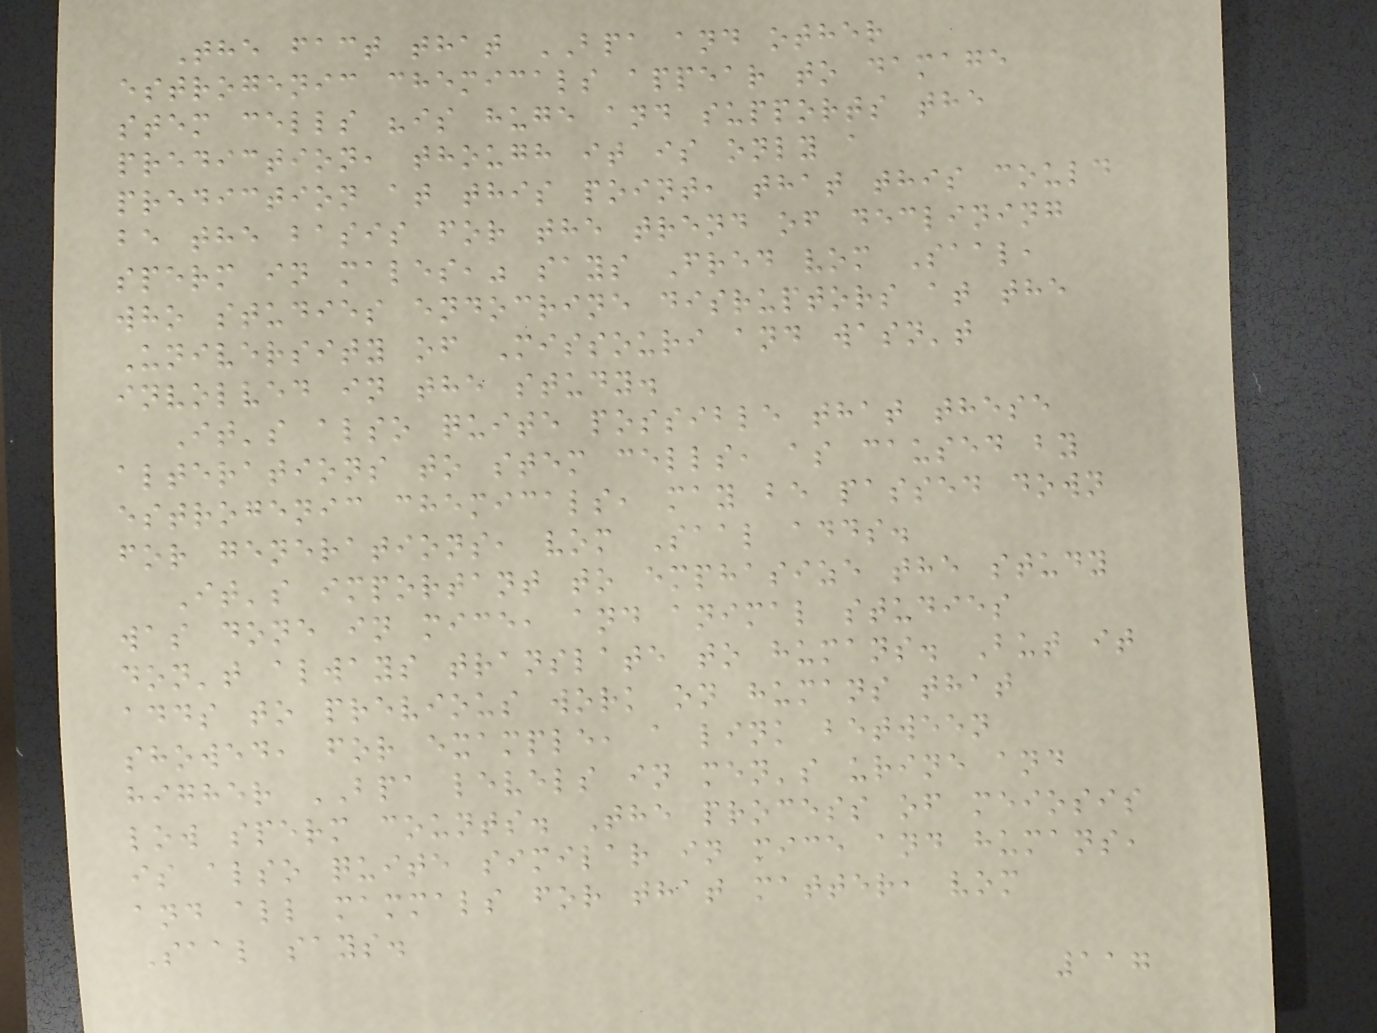The fact that BPA and other
estrogenic chemicals appear to damage
stem cells "is huge and supports the
prediction, though it is only a
prediction at this point, that this could
be the basis for the trend of declining
sperm in males," says Fred vom Saal,
who studies endocrine disruptors at the
University of Missouri and wasn't
involved in the study.
It's also quite possible that these
alterations to stem cells, as caused by
estrogenic chemicals, may be passed down
for generations, vom Saal adds.
It's important to emphasize the study
was done in mice, and animal studies
don't always translate to humans. But it
adds to previous work on humans that
showed, for example, a link between
higher BPA levels in men's urine and
low sperm counts. The process of meiosis
is also quite similar in mice and humans,
and all mammals for that matter, vom
Saal says.
117
